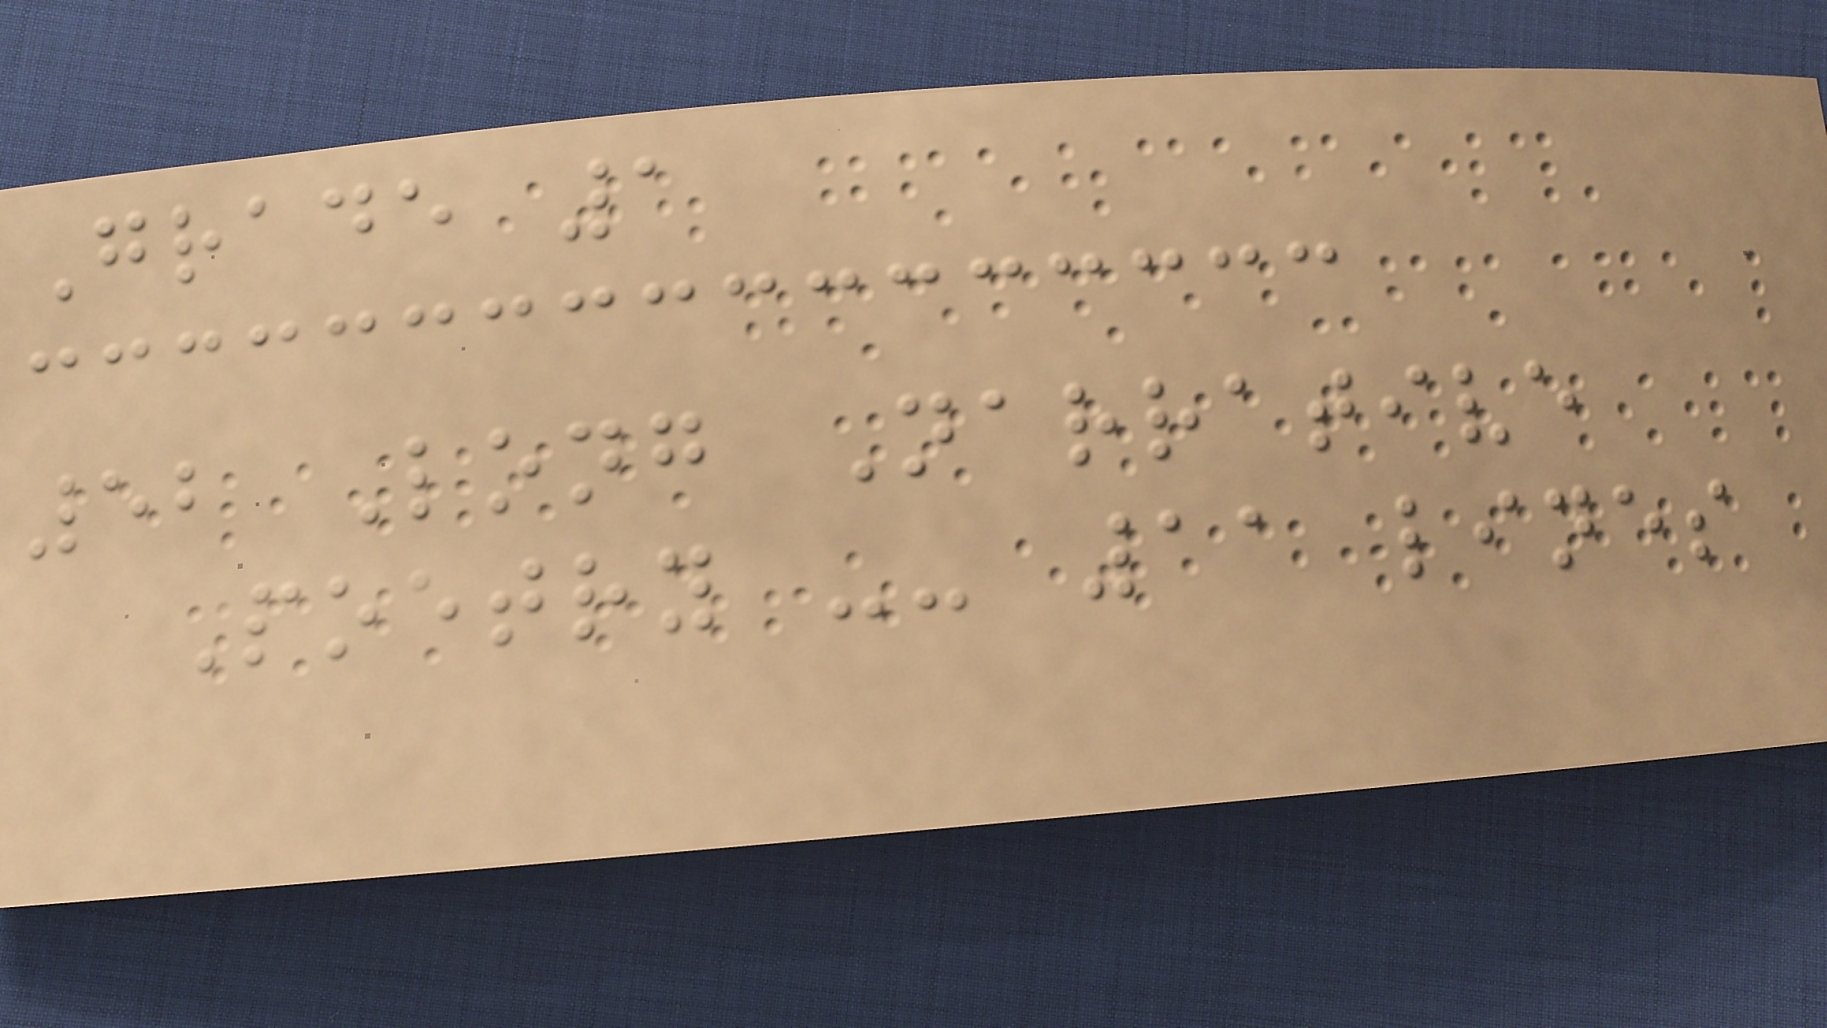Grade 1
52 Long Narrative
Poetry -- 11 lines
